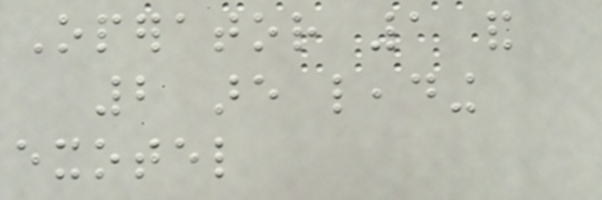Operator 1 and
2 are leading
exotel
